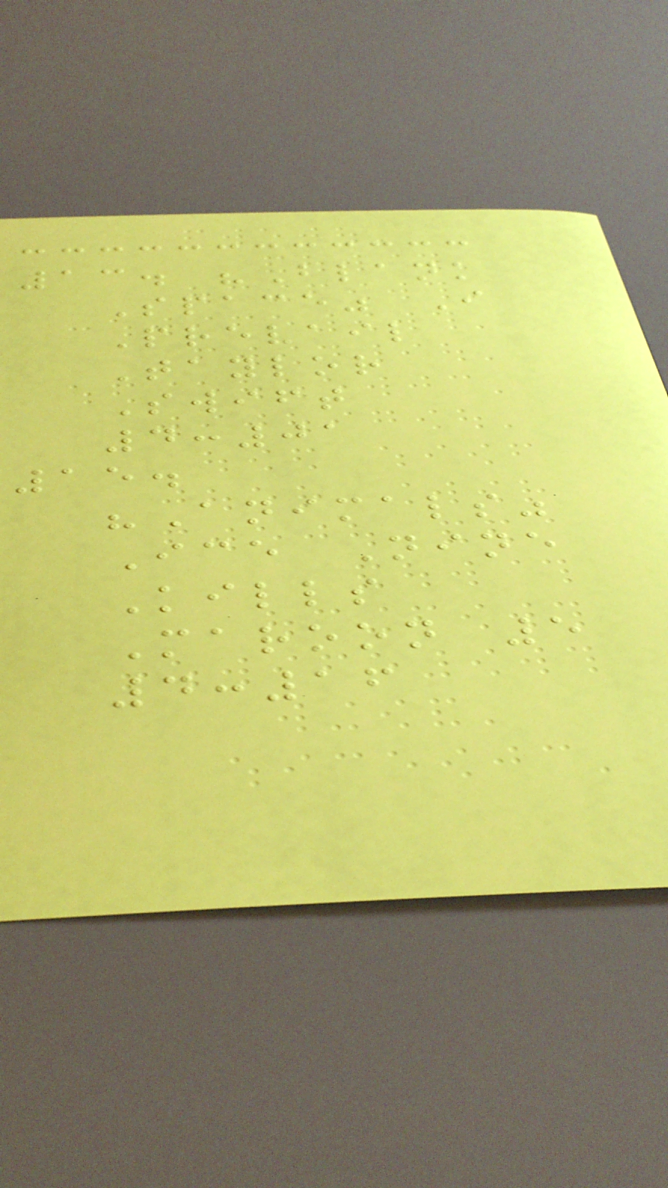13. "Blank
Space" I
Prevail
Taylor
Swift
4:01
15.
"Animals"
Ice Nine
Kills
Maroon 5
4:16
